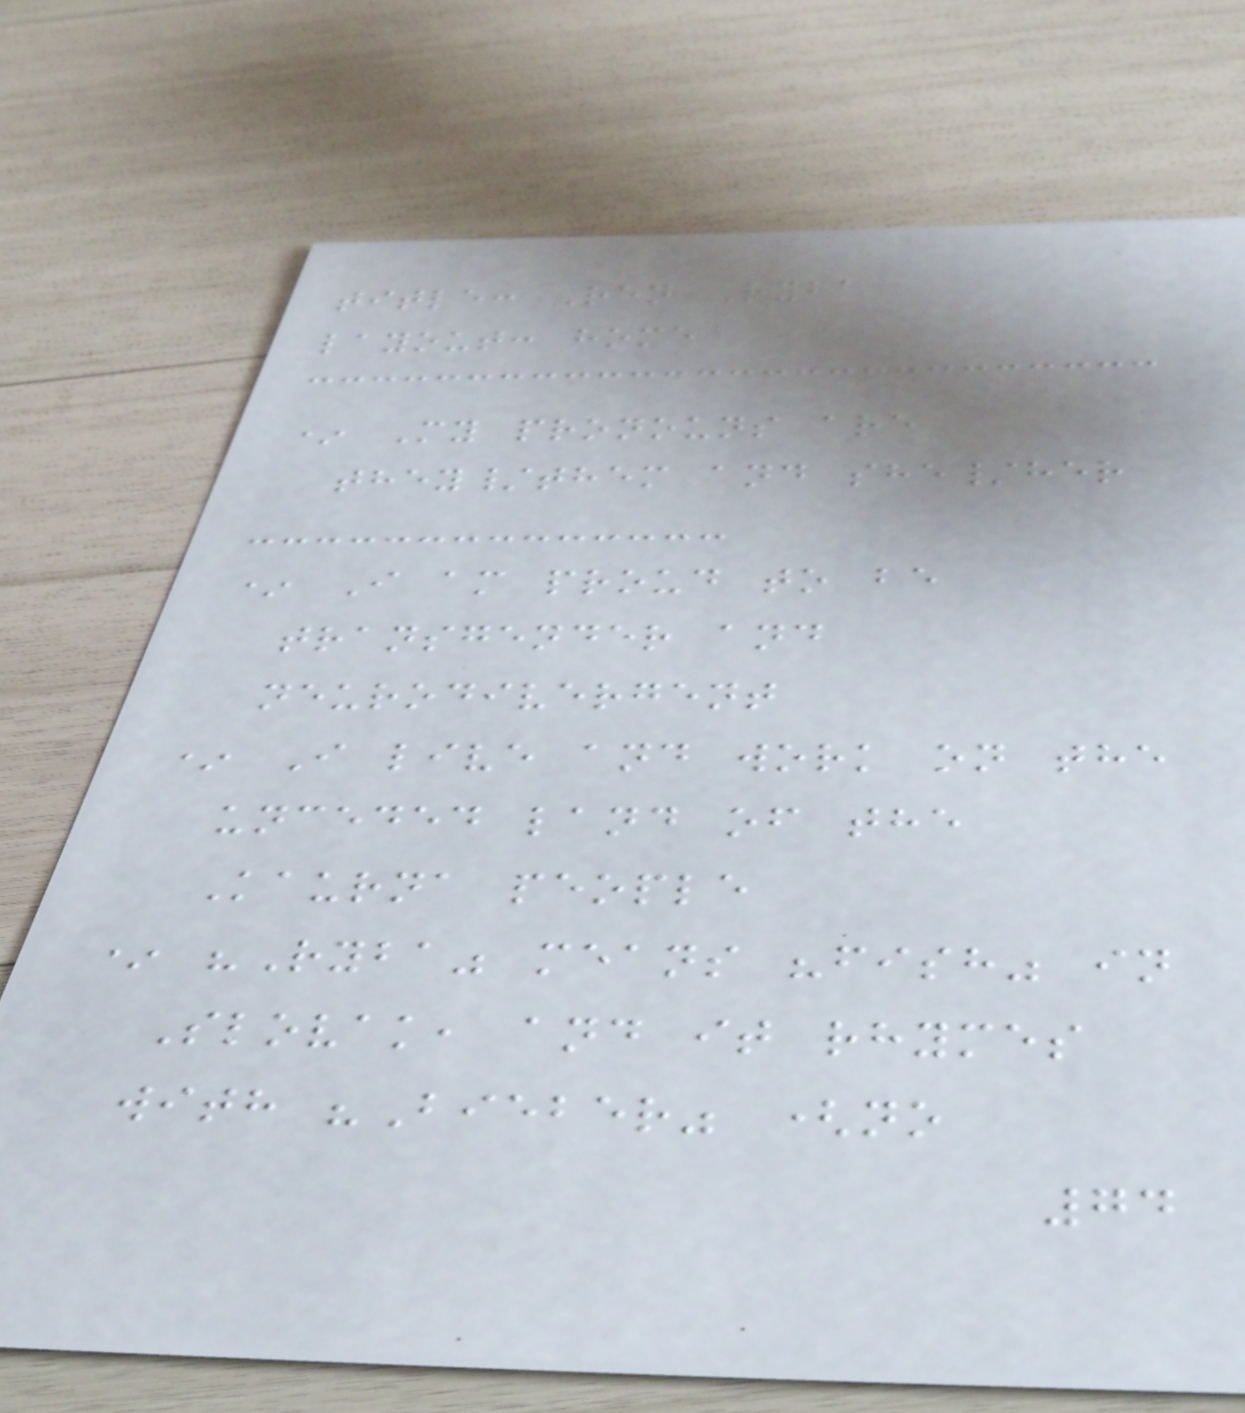title: Ren Ryba
layout: home
* My pronouns are
they/them and she/her
* I am proud to be
transgender and
neurodivergent
* I live and work on the
unceded land of the
Kaurna people
* "Ryba" means "fish" in
Slovak, and it rhymes
with "Bieber" (no
74
